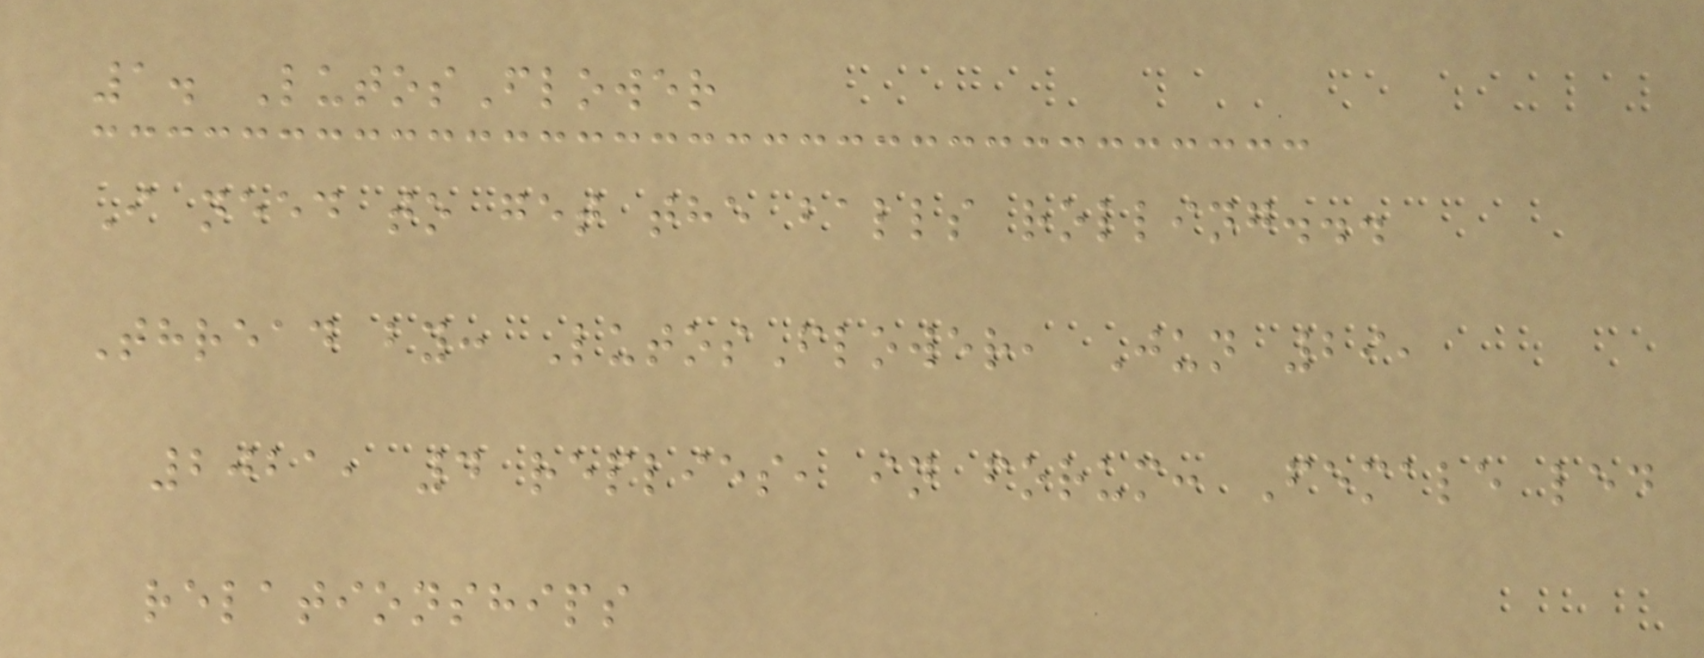1. LutosFlower
I need to get the balls rolling...
Thread by: LutosFlower, Jun 29,
2021, 4 replies, in forum: Female led
relationships
